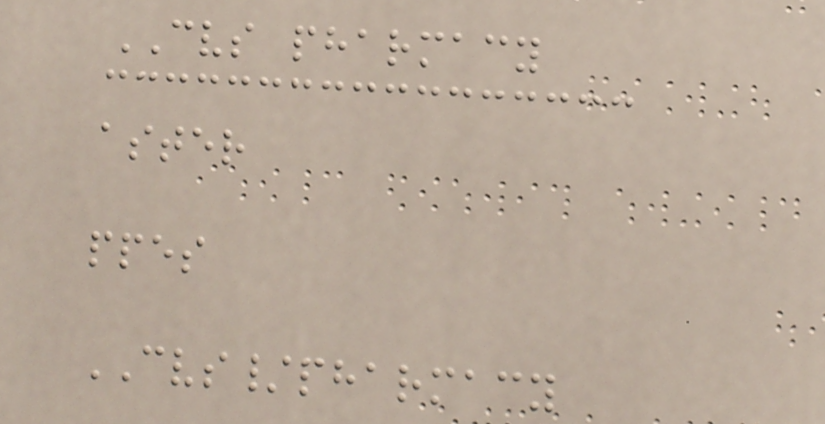CVS pharmacy
aster
ppes
CVS/pharmacy
